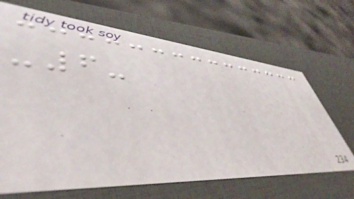-6-
